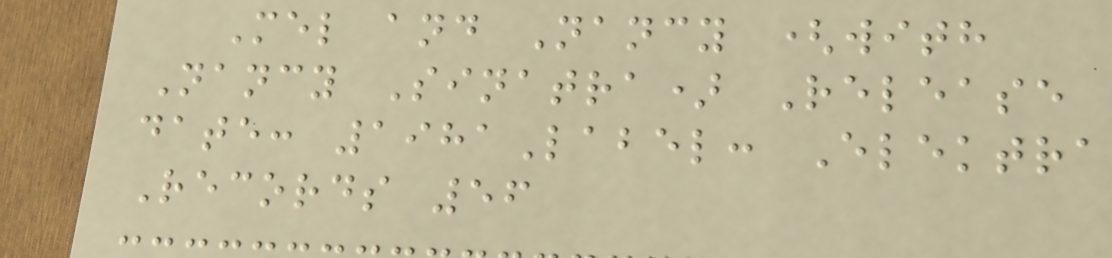Mel and Nancy (with
Nancy Sinatra) Release
date: 1981Label: Elektra
Records 56
